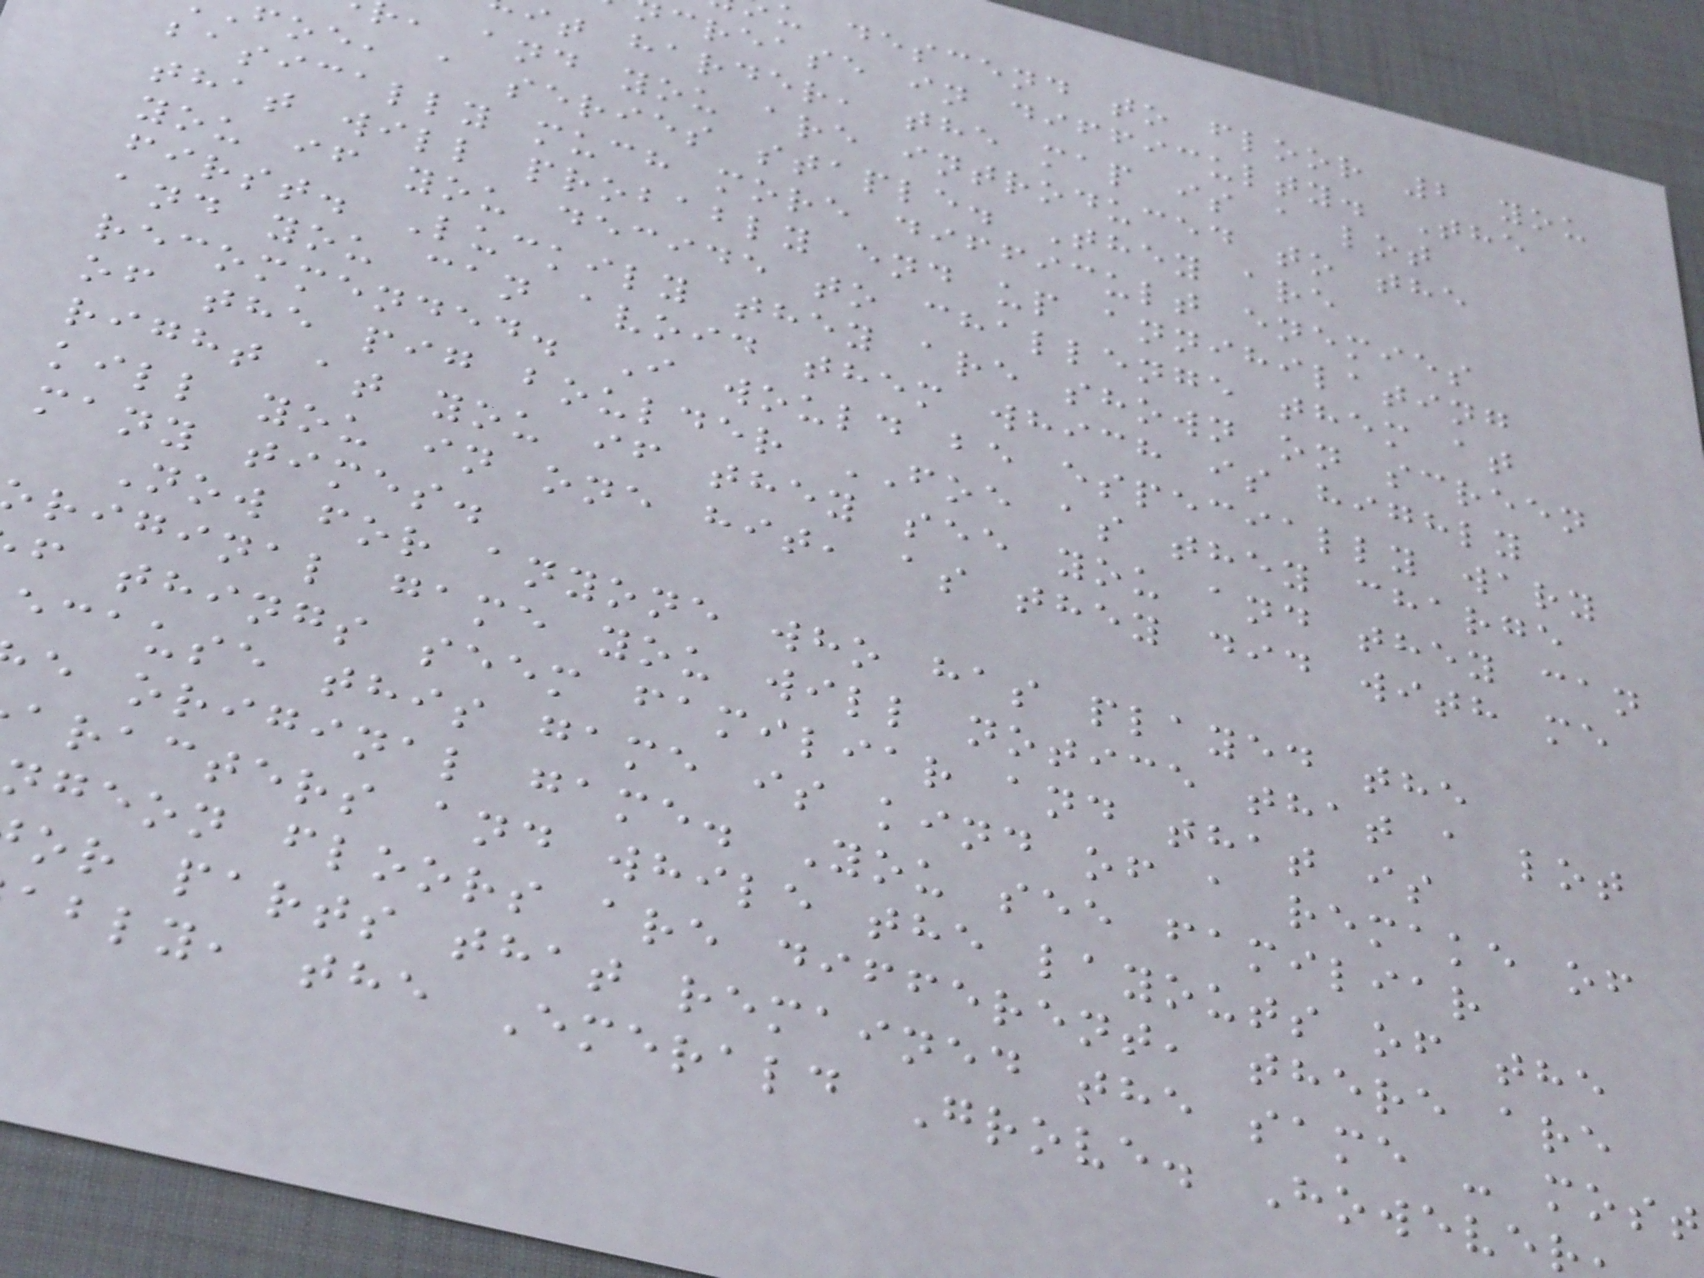u descend to floor 2 you
crease in difficulty. The
it harder, the map is a lot
, and you are introduced to the
foe, a series staple. They are
basically much more difficult enemies
that will probably end up annihilating
you if you decide to challenge them at
first. Luckily they are shown on screen
and you can avoid them which is highly
recommended. I would be especially wary
of the pig boulder FOE as they charge
right at you if they see you and they can
kill you in one hit, as they did with me
many times.
Now for anyone who has played the
riginal game you will notice that a lot
f things seem familiar and that is
ecause this game is kind of a remake of
e original game. You see familiar
aracters and while the layouts of the
ngeon floors are different, there are
or parts that remained the same - most
ably, the Emerald Grove. However
